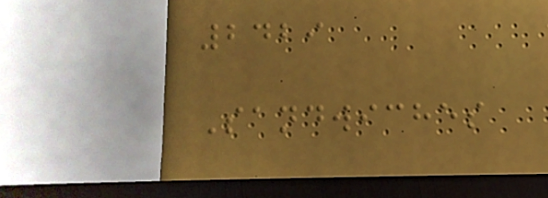2429
Sandwiches
